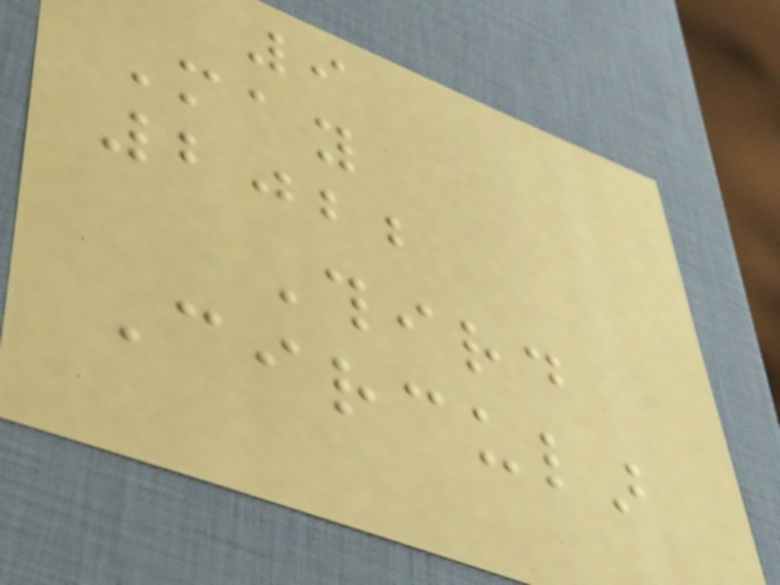9
May
2022
Third
Circular
